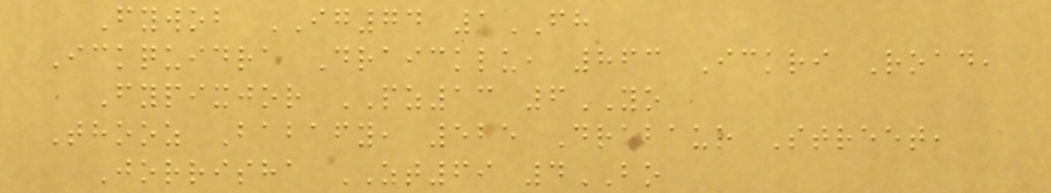Fywob IG74 1FH
Ickquidra Draicklu, 863 Ickri Road,
Fypixjor PZ13 6YO
Thooz Babafy, 525 Drabaur Street,
Jorrisha ZT69 4BO
